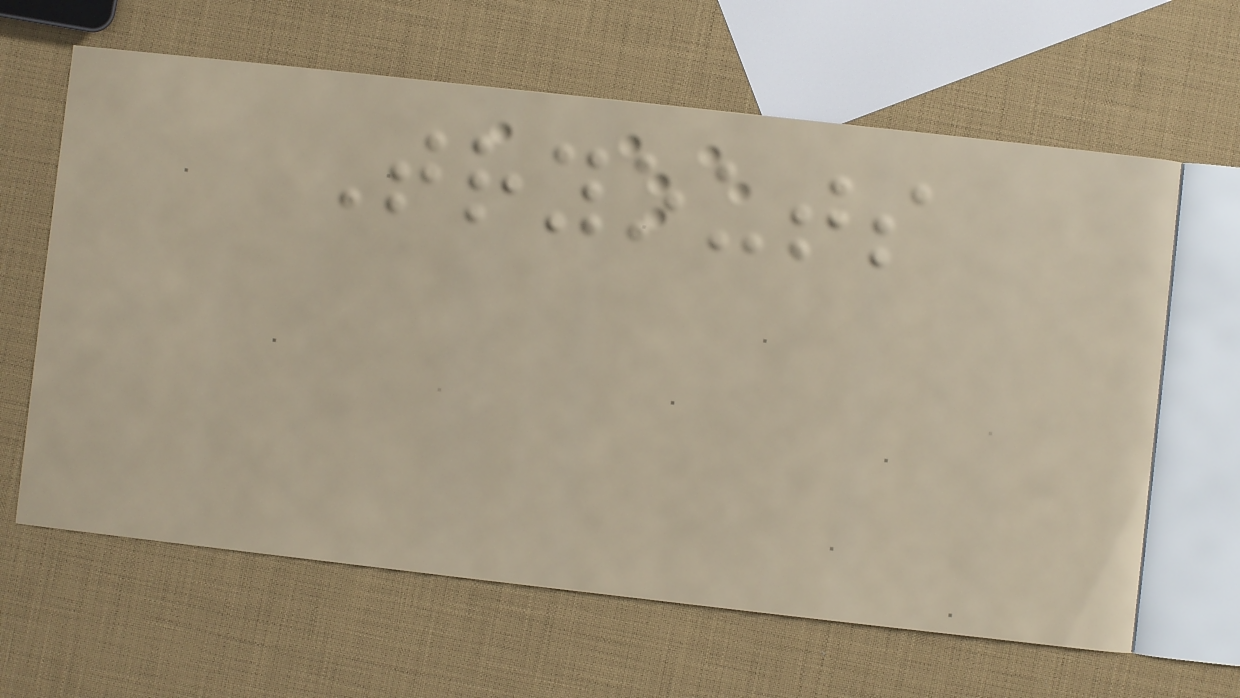Tryouts
